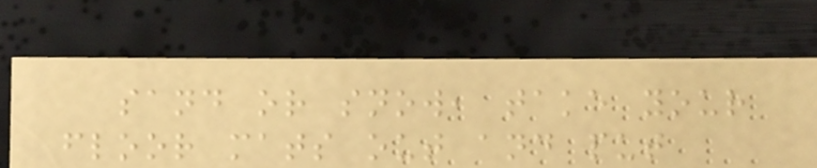sand or snow, take your
floor mats out and put
